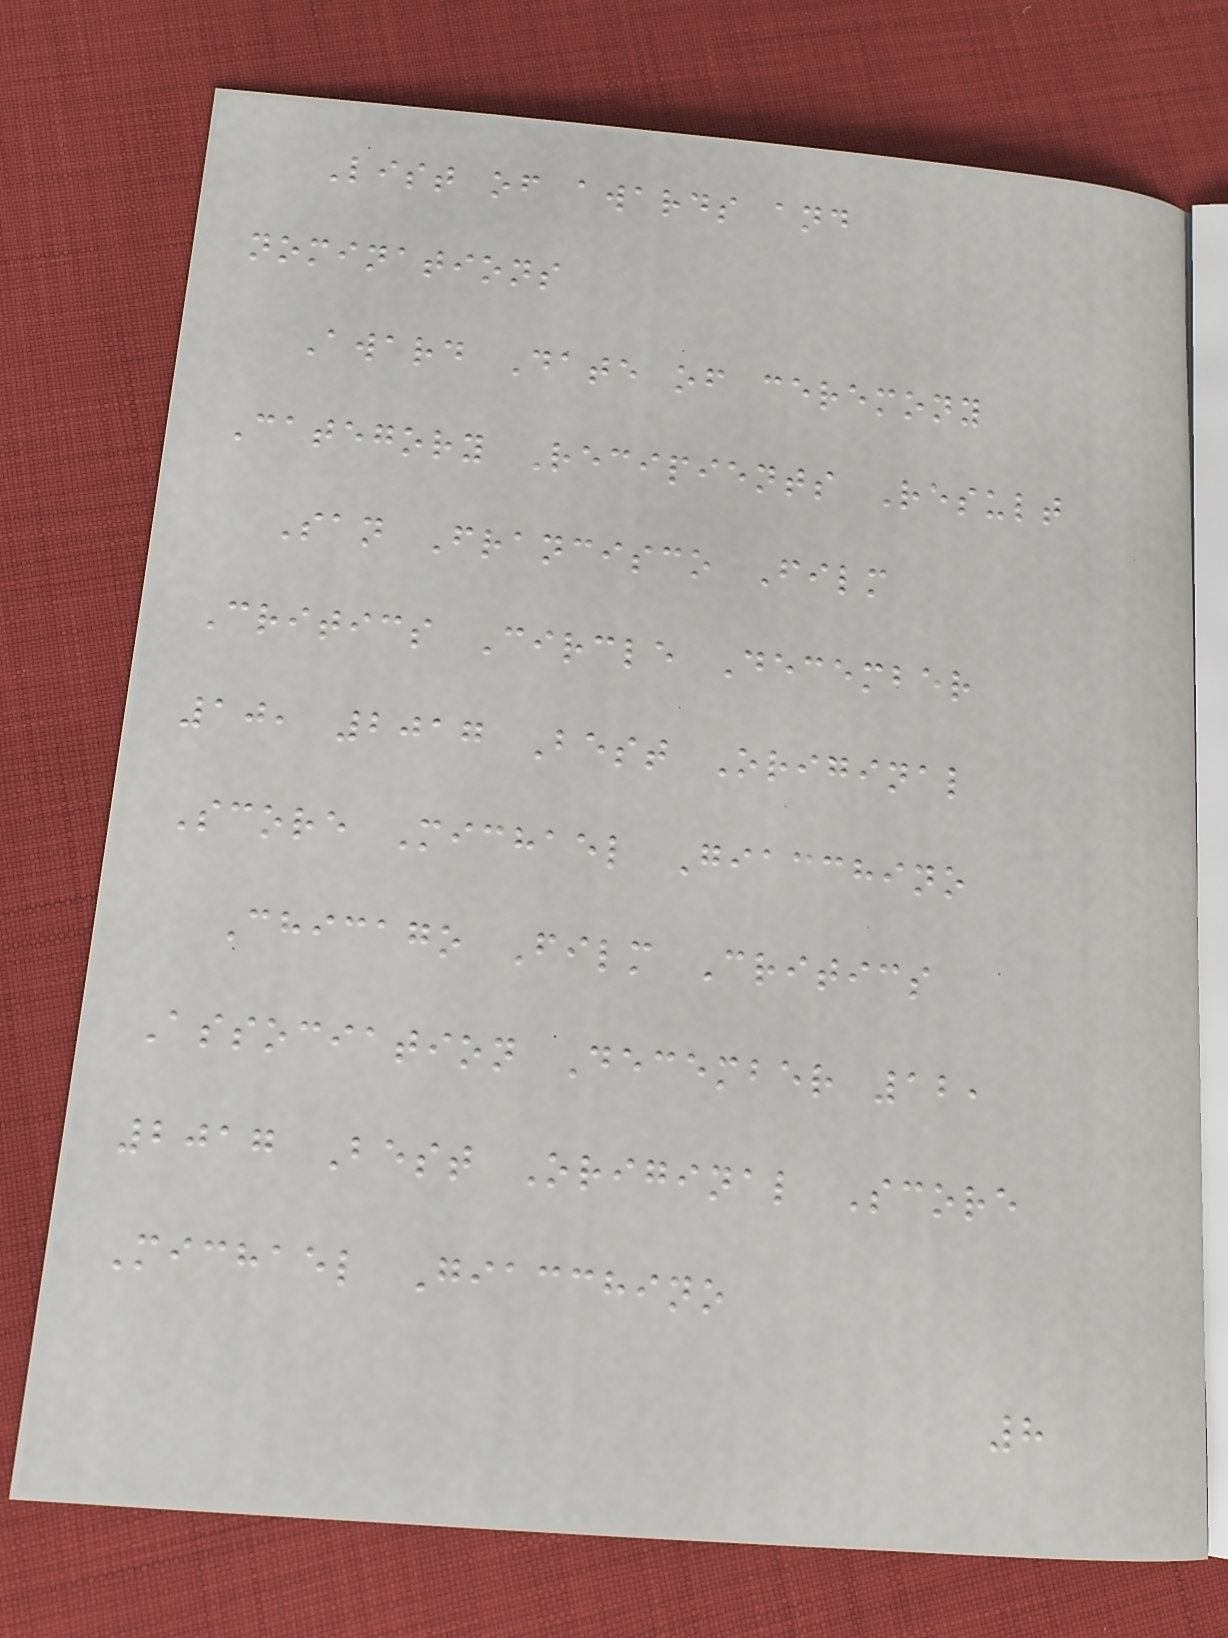List of awards and
nominations
Award Date of ceremony
Category Recipients Result
San Francisco Film
Critics Circle December
10, 2017 Best Original
Score Michael Giacchino
Chicago Film Critics
Association December 12,
2017 Best Original Score
Michael Giacchino
8
